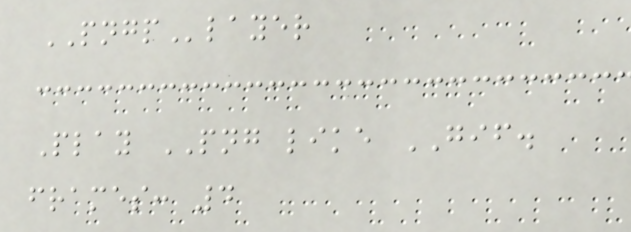PNGPlayer
Play PNG like GIF.
frames: 4
